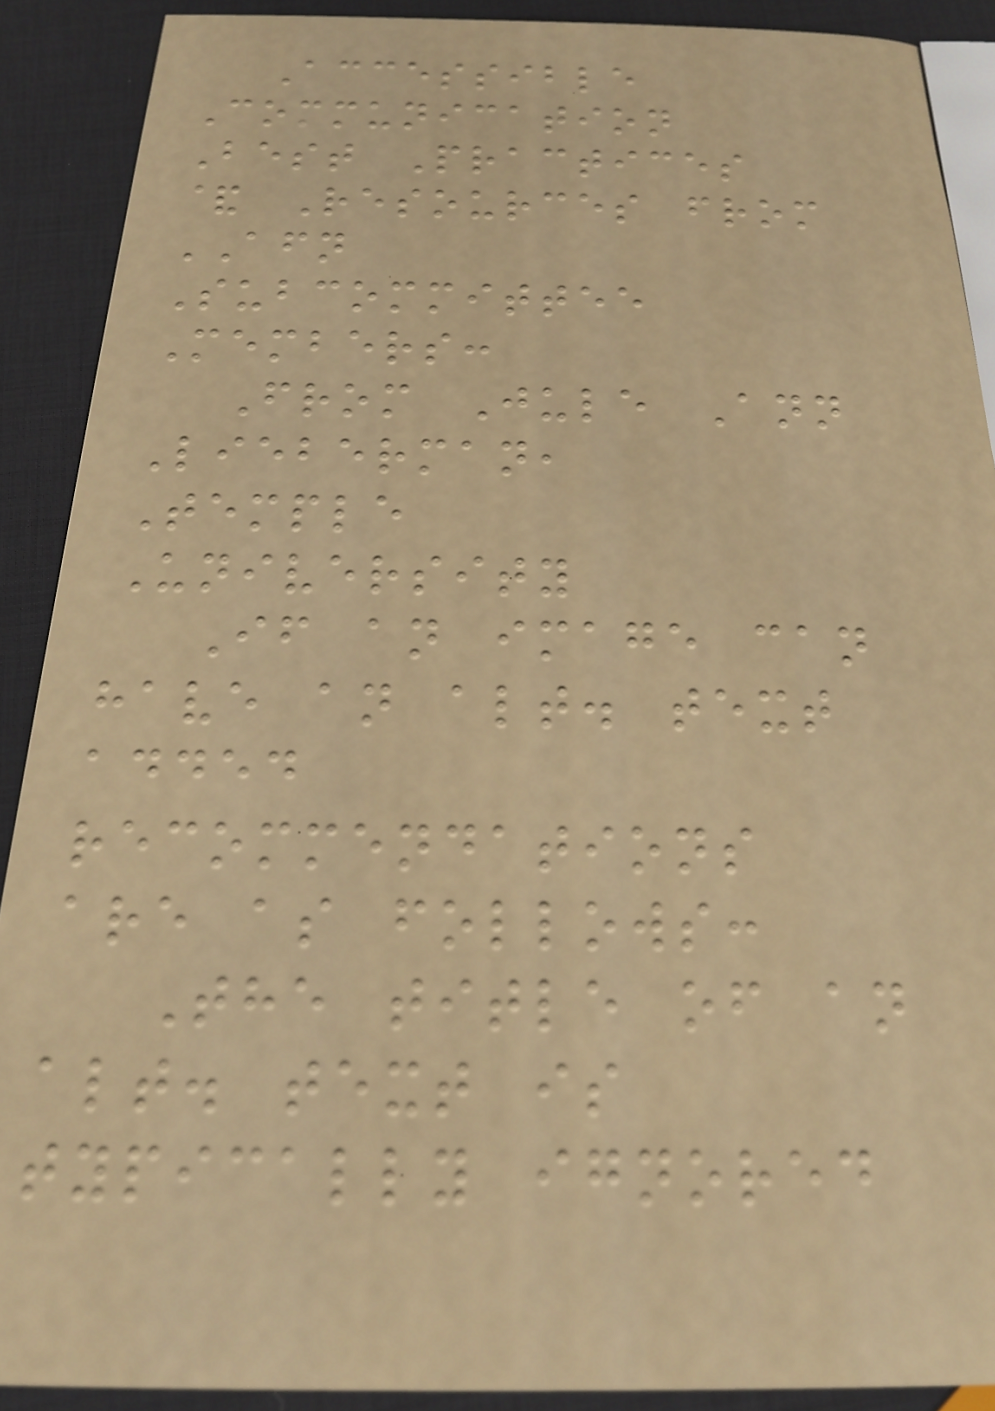Accessible
Communication
Best Practices
& Resources from
AFN
Subcommittee
Members:
From Jule Ann
Lieberman,
Temple
University
If an image can
have an alt. text
added
recommendations
are as follows:
The title of an
alt. text is
typically ignored
